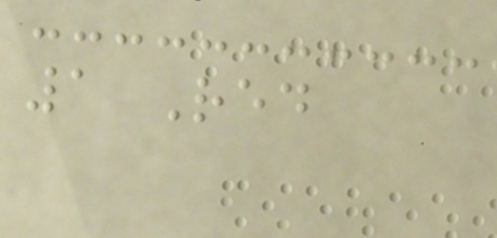1 Red
